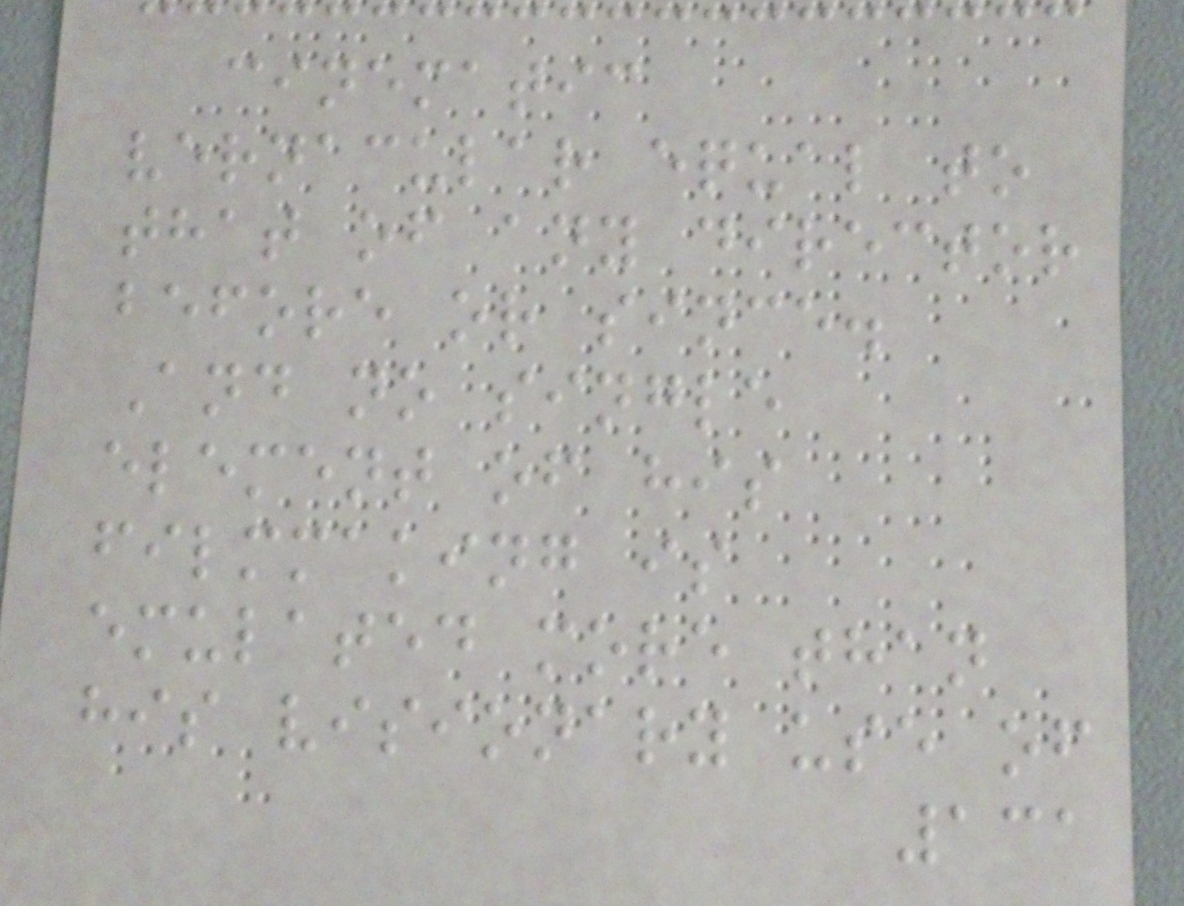cinematic
vernacular equal to
that of any director
before or since.
And no single
element of his
filmmaking is
emulated more than
his visionary use of
131
